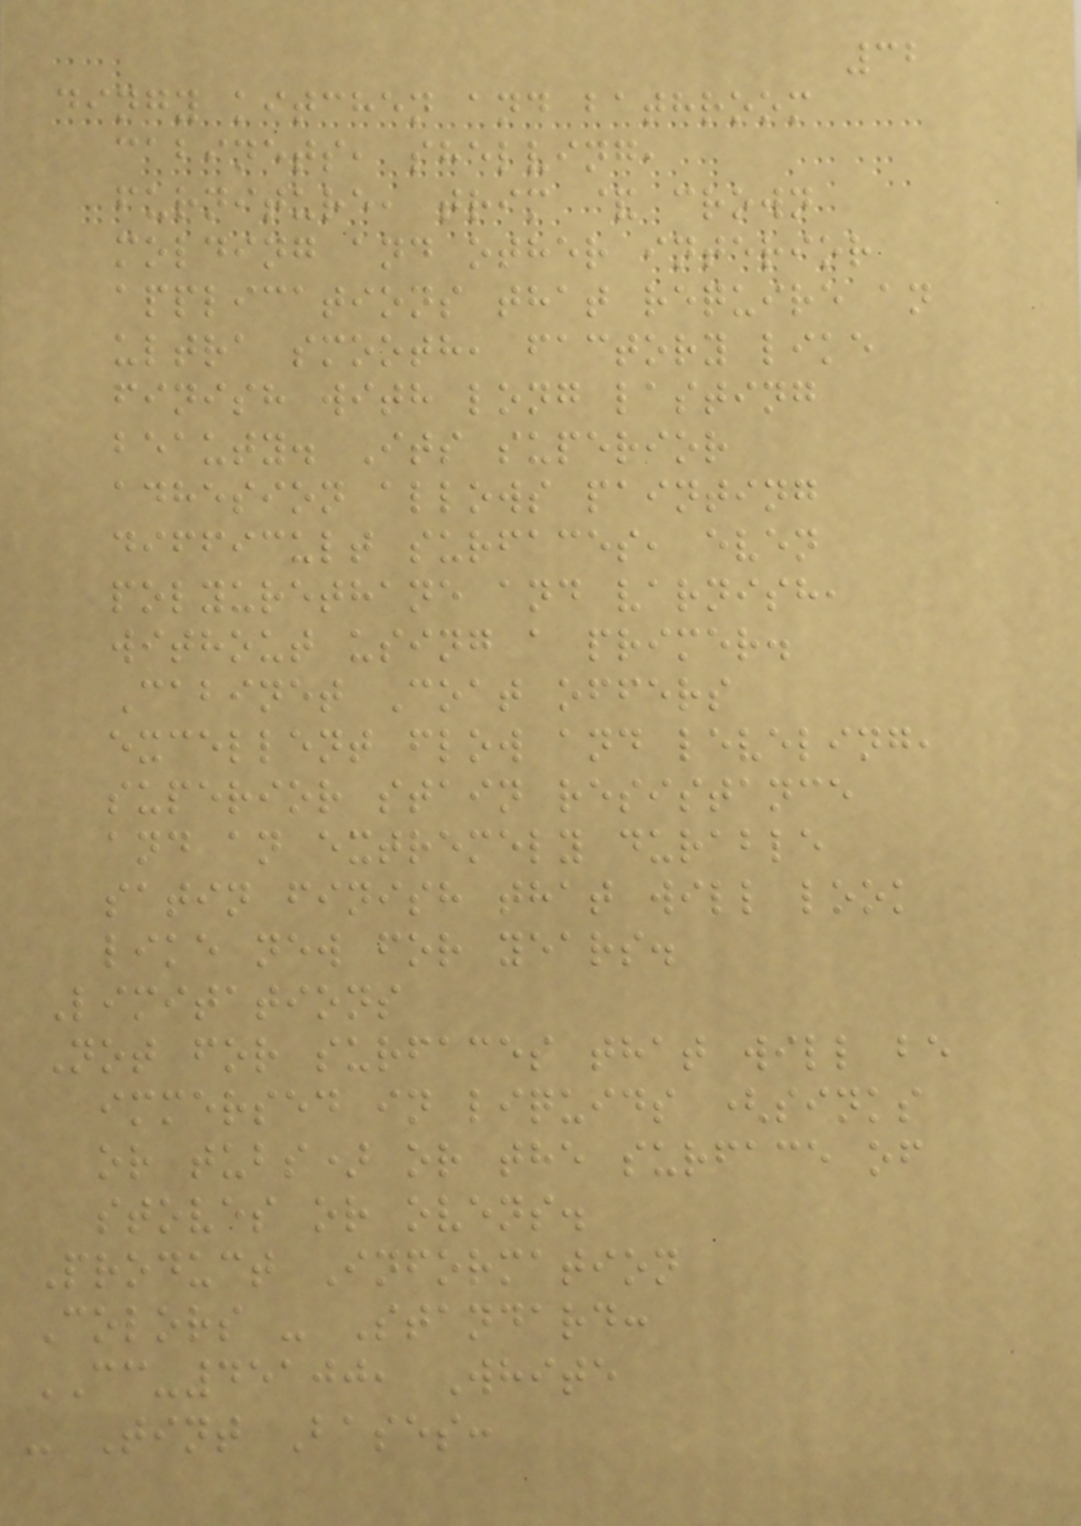32
dingy kitchen and bathroom
cabinets, shelving,
furniture, trim & crown
molding and other interior
applications that require an
ultra smooth, factory like
finish with long lasting
beauty. Its superior
adhesion allows painting
difficult surfaces, even
polyurethane and varnish,
without using a primer.
Cabinet Coat offers
excellent flow and leveling,
superior stain resistance
and an extremely durable
satin finish that will look
like new for years.
Limitations
Not for surfaces that will be
immersed in liquids (sinks
or tubs) or the surface of
stoves or ovens.
Product Information
Colors - Standard:
CC-45100, White
- Tint Bases:
